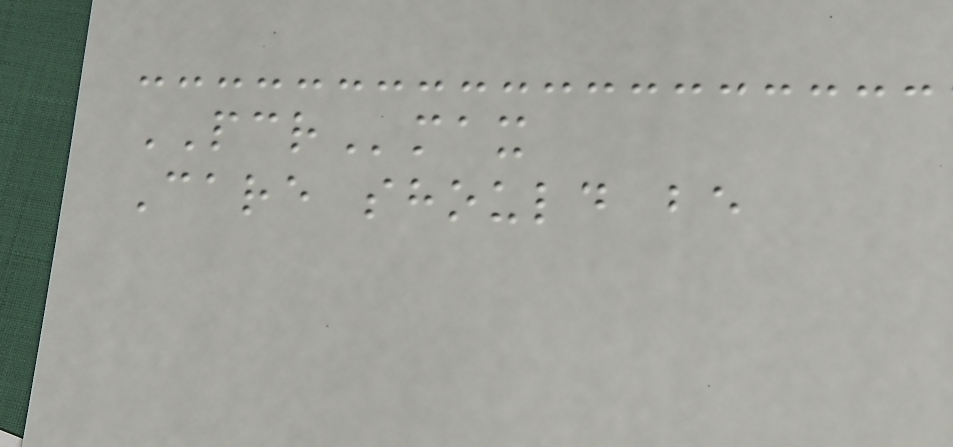PCRmax
Care should be
